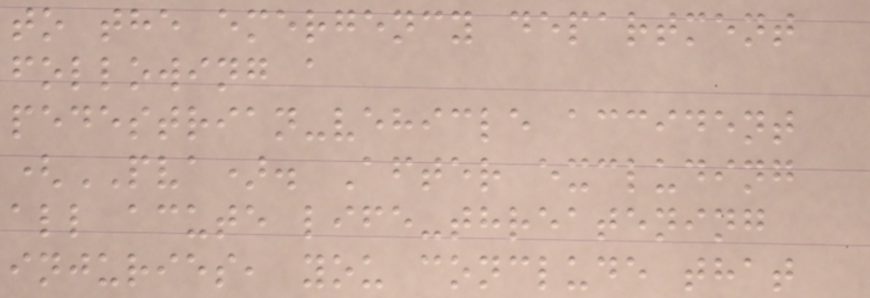to the emergency department
following a
pedestrian-vehicle accident
(PVA). After excluding
all acute life-threatening
injuries, you conclude that
